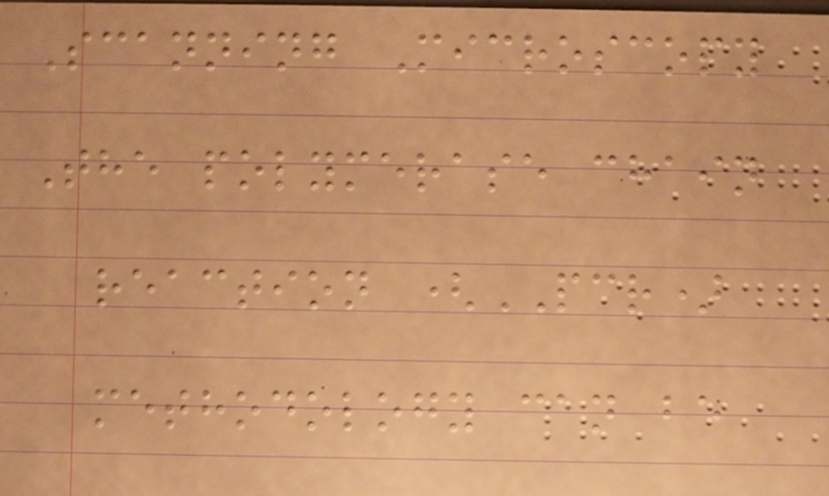Scanning Microscopy
The polymerase chain
reaction (PCR)
methodology can be
